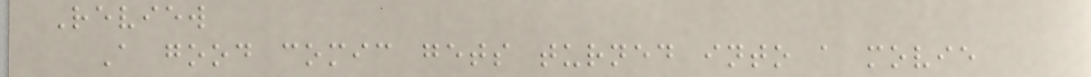Review
A good comic gets turned into a movie
